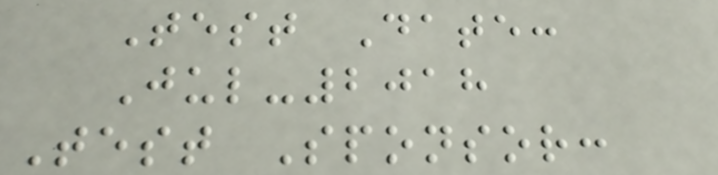Test Date:
Jul-2018
Test Sponsor:
